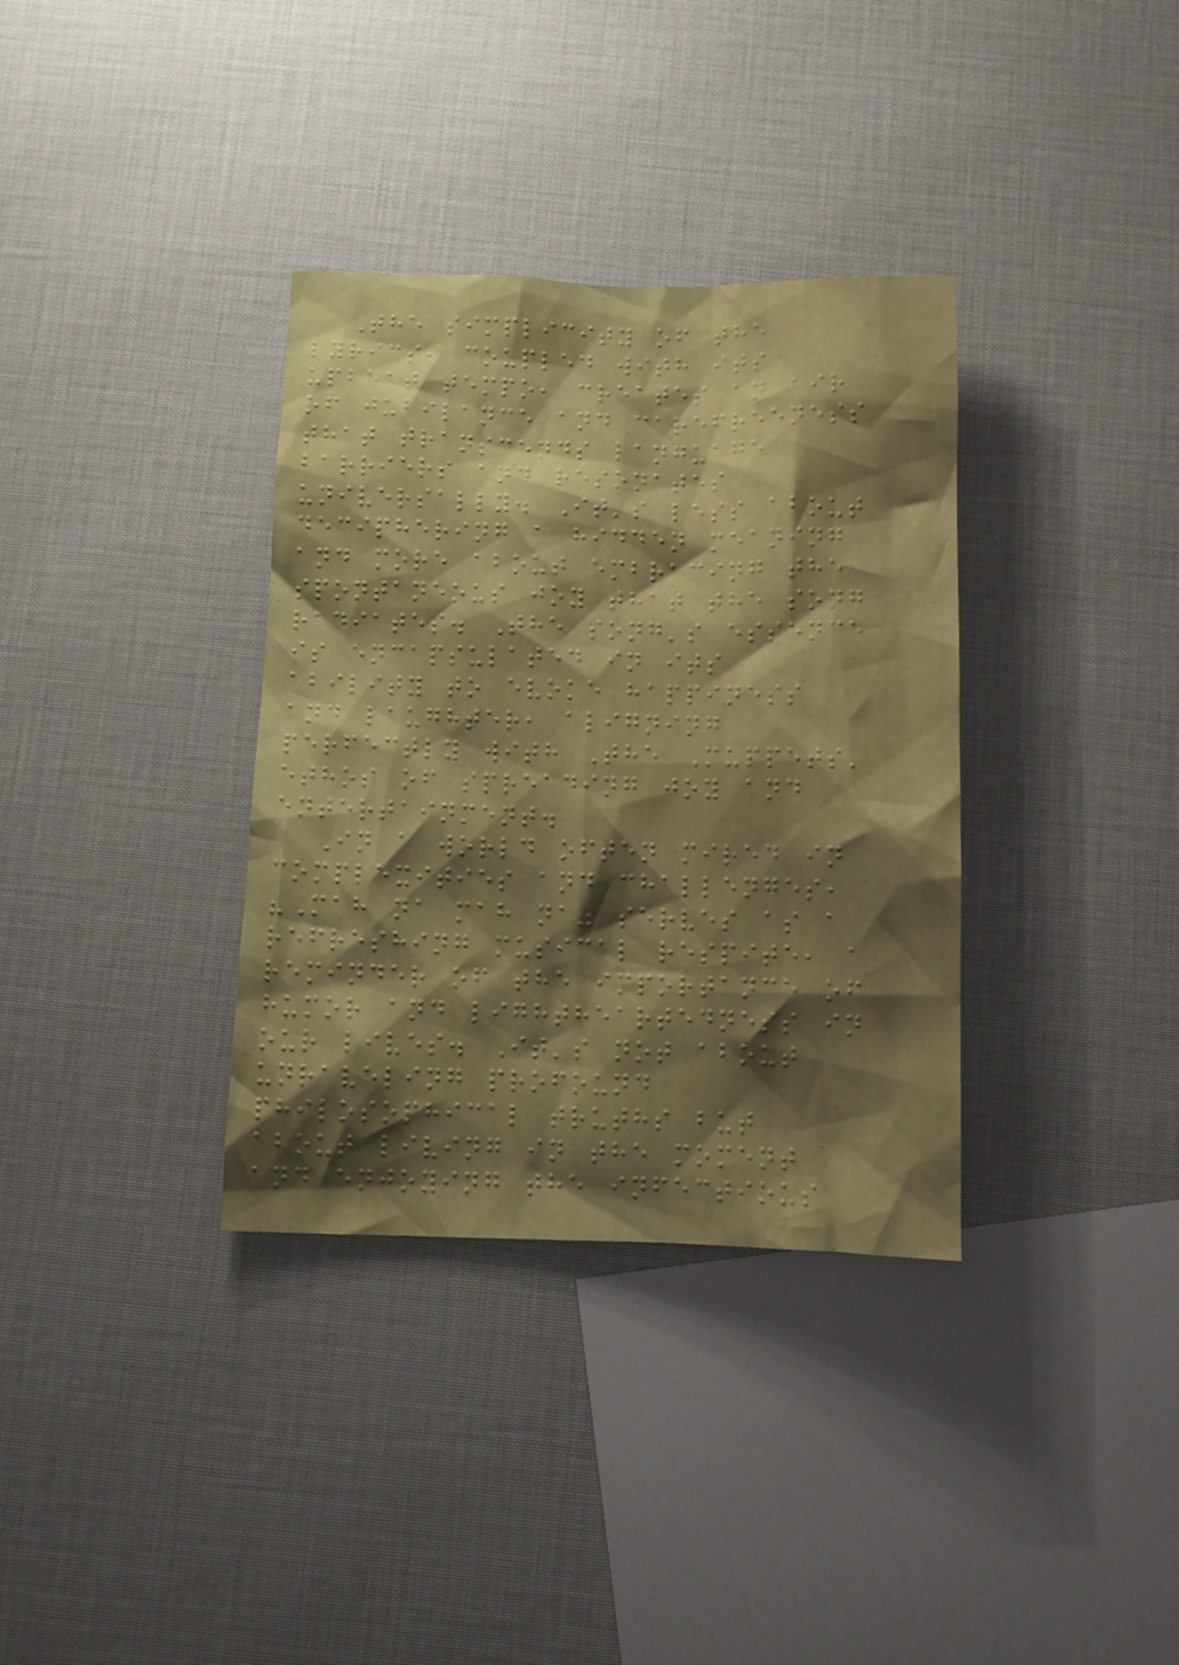The simplicity of the
lyrics, coupled with its
upbeat tempo, creates an air
of jubilance and carefreeness
that transcends language
barriers and resonates
universally. It's less about
deciphering a hidden meaning
and more about embracing the
spontaneous joy that the song
radiates. The song's essence
is encapsulated in its
ability to evoke happiness
and laughter, aligning
perfectly with The Muppets'
ethos of spreading joy and
entertainment.
In a world often mired in
complexities and challenges,
"Mah na mah na" serves as a
refreshing musical respite, a
reminder of the importance of
humor and lightheartedness in
our lives. It's not about
unraveling profound
philosophical truths but
about living in the moment
and enjoying the infectious
